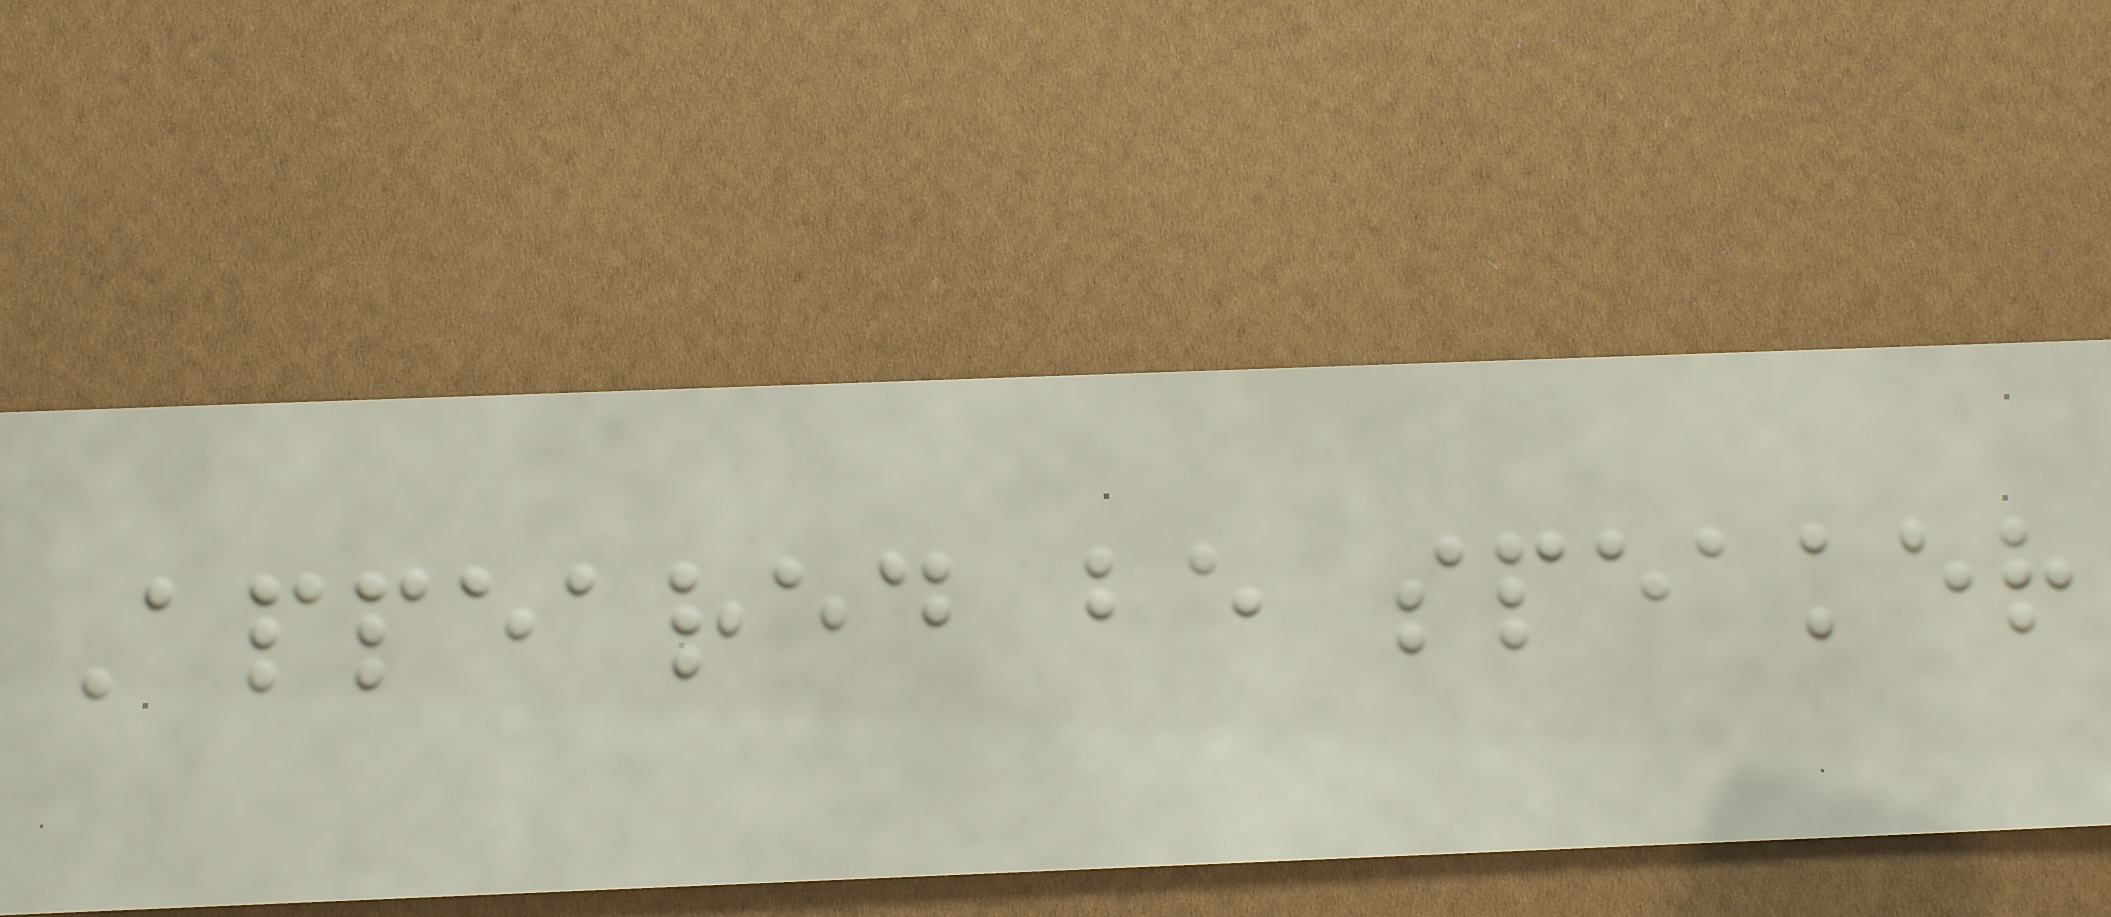Appeared be speaker
